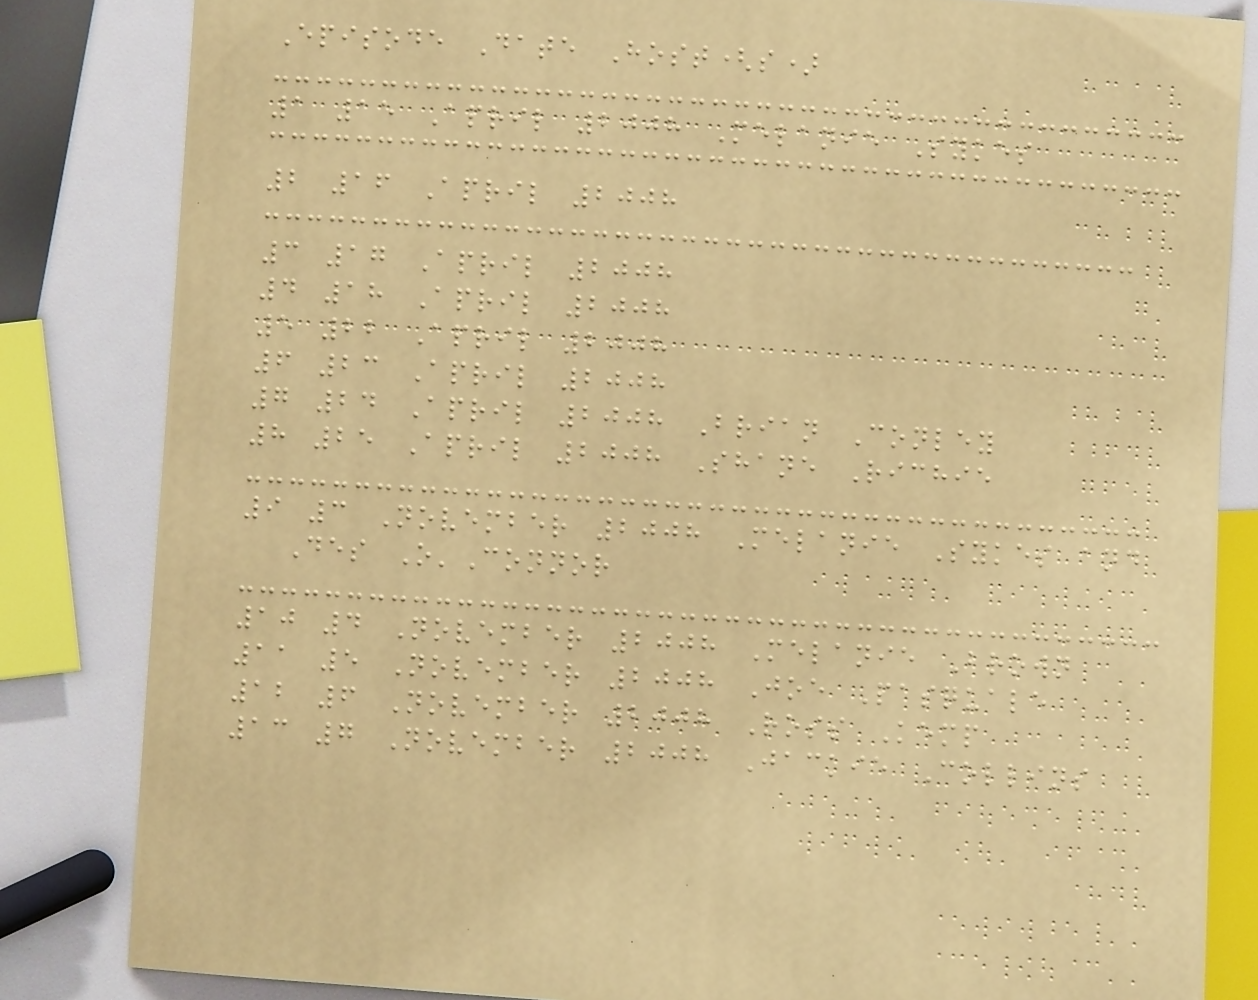Episode Date Host(s)
1 15 April 2008 Melanie Sykes
2 16 April 2008
3 17 April 2008
4 18 April 2008
5 22 April 2008
6 23 April 2008
7 24 April 2008 Brian Conley
8 25 April 2008 Shane Richie
9 3 November 2008 Melanie Sykes and
Des O'Connor
10 4 November 2008 Melanie Brown
11 5 November 2008 Joe Pasquale
12 6 November 2008 Ross Kemp
13 7 November 2008 Jackie Collins
